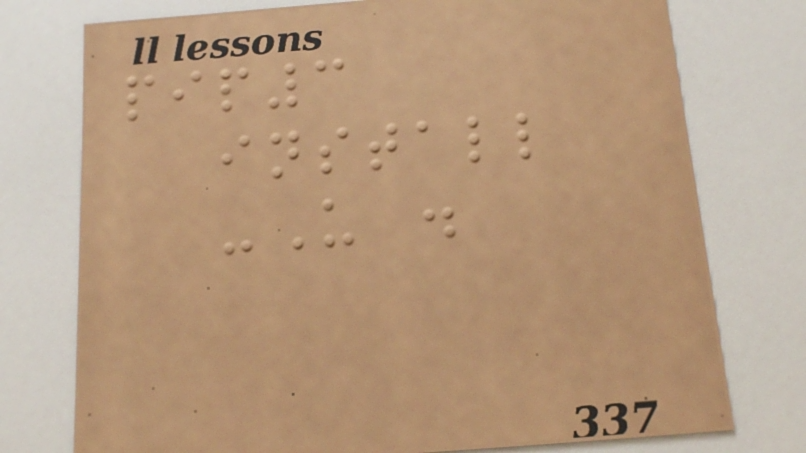pip3
install
-U .
